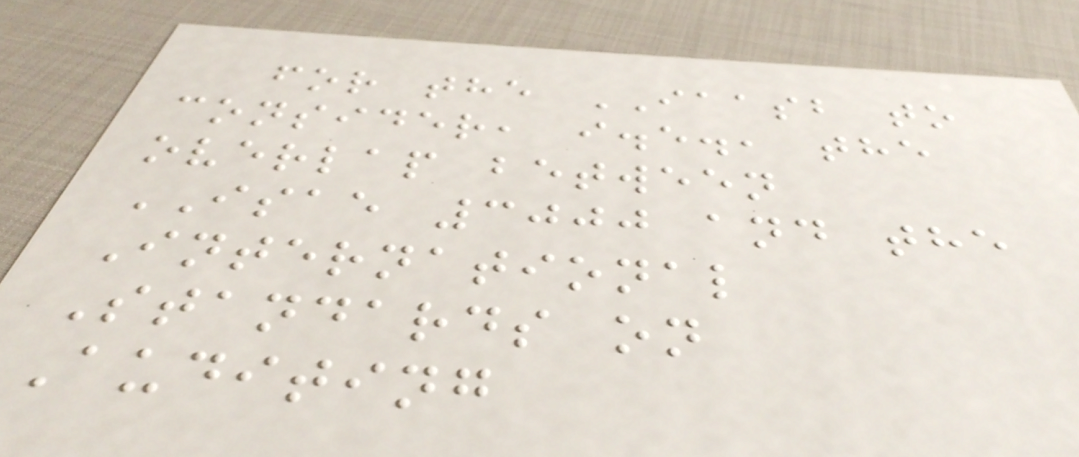for the IAASB to
consider, i.e., the
overlap between
ISAE 3000 and the
International
Standards on
Auditing
